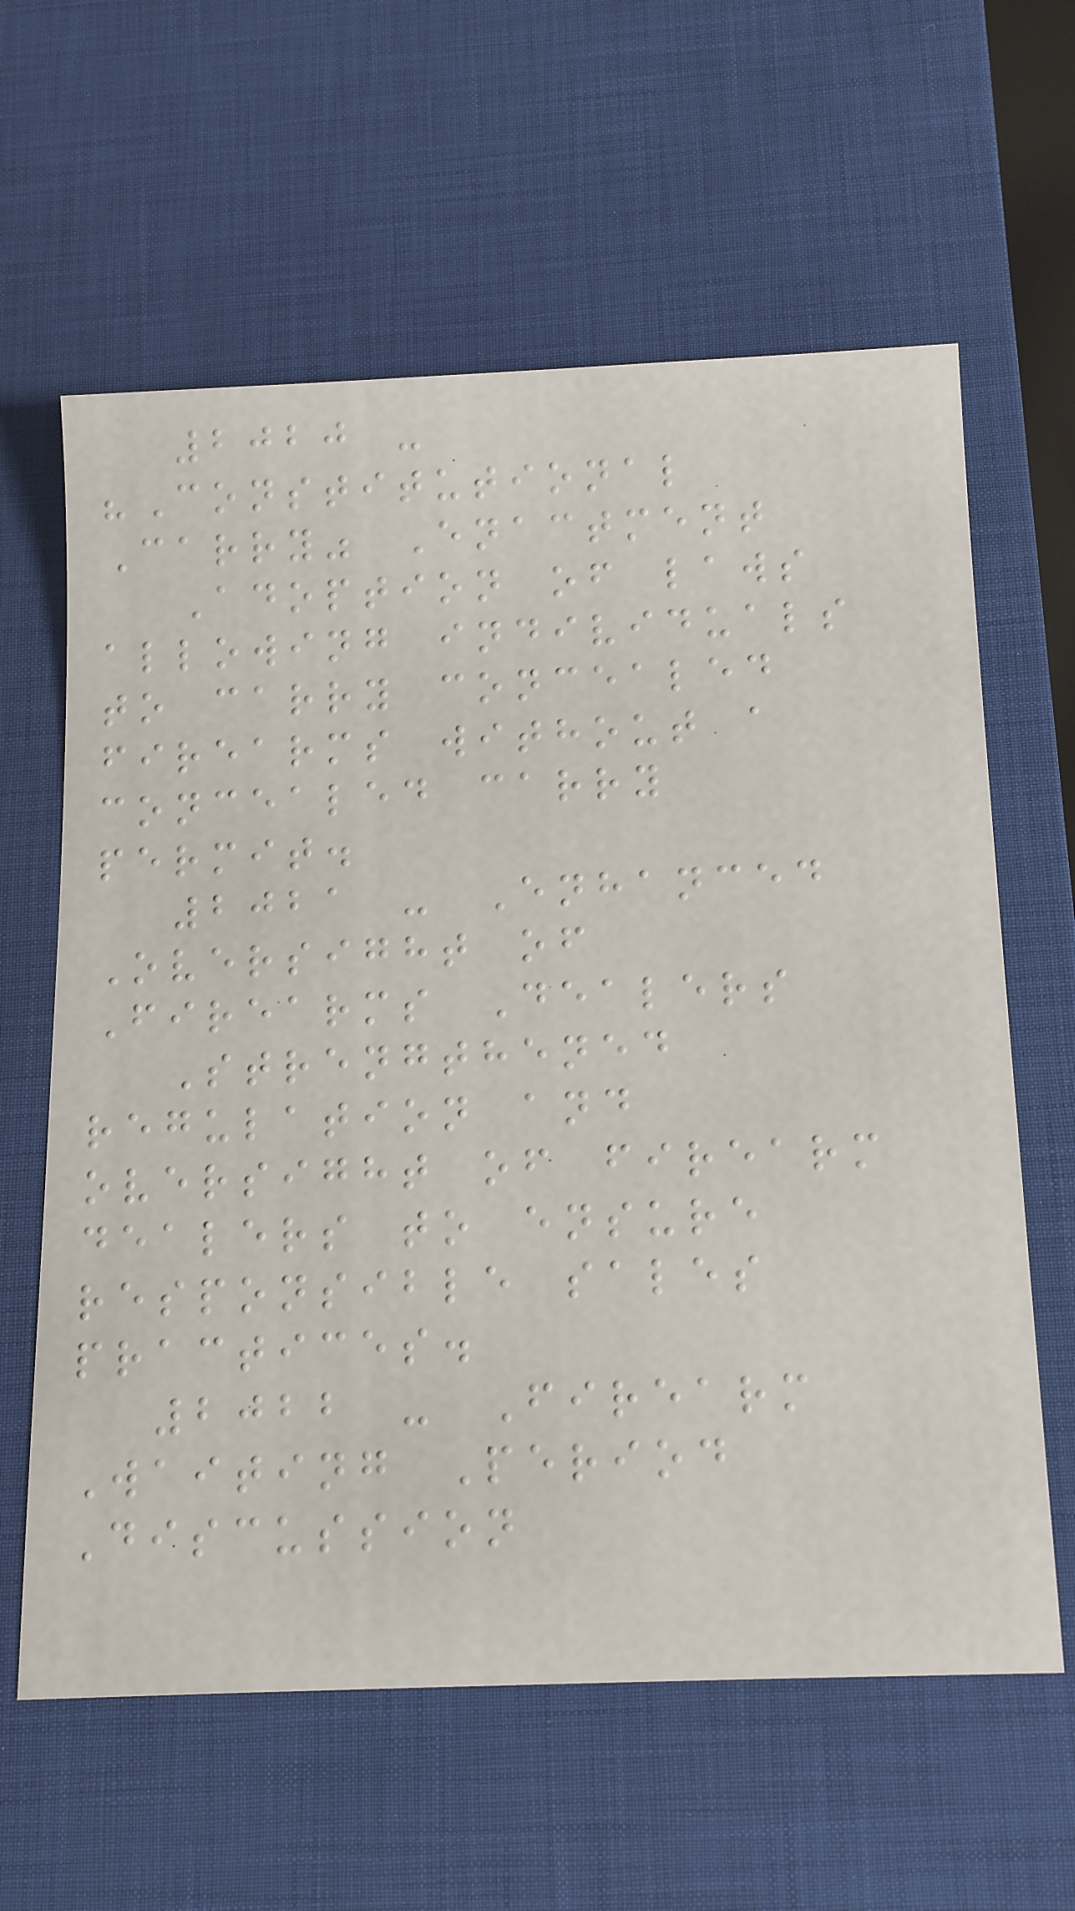2020 -
"Constitutional
Carry" Enactment
Adoption of laws
allowing individuals
to carry concealed
firearms without a
concealed carry
permit.
2021 - Enhanced
Oversight of
Firearms Dealers
Strengthened
regulation and
oversight of firearm
dealers to ensure
responsible sales
practices.
2022 - Firearm
Waiting Period
Discussion
